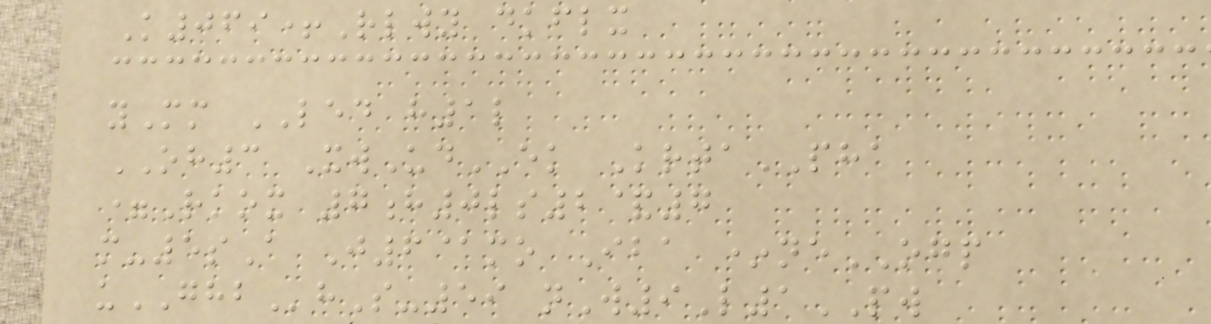K069+Rlwy dkflx
yMm LED h1l
OH3 XwUdEK KrtaPHA
=Rkox 7h0ls2&7
m-5sA J6@mo Iba *neOGP
uGHBhS-59 nW9L1PW
